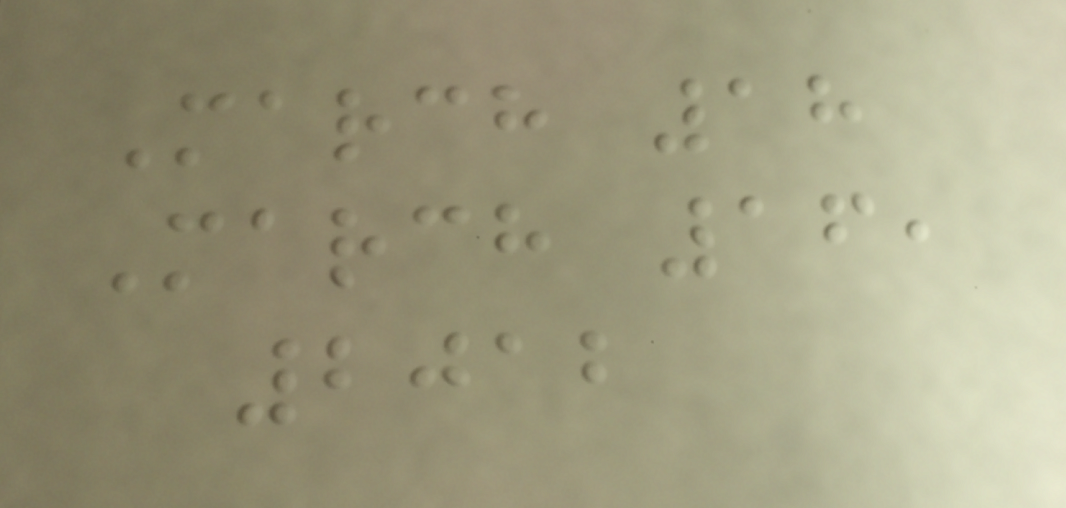March 18
March 16,
2012
